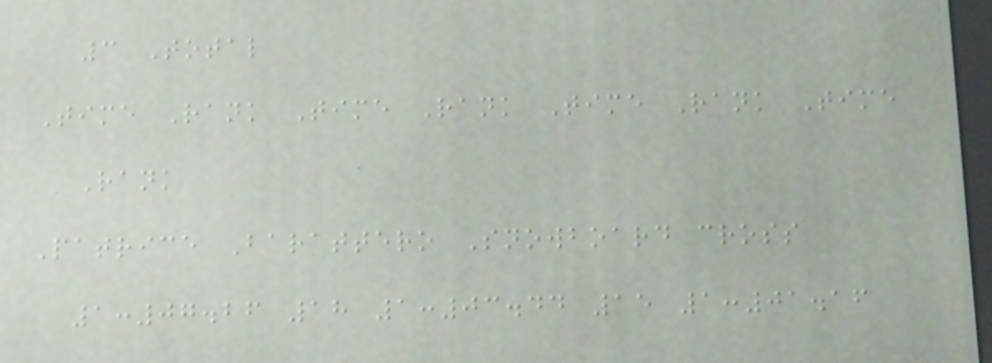3 Total
Time Rank Time Rank Time Rank Time
Rank
Patrice Barattero Snowboard cross
1:07.26 18 1:03.44 15 1:01.16
